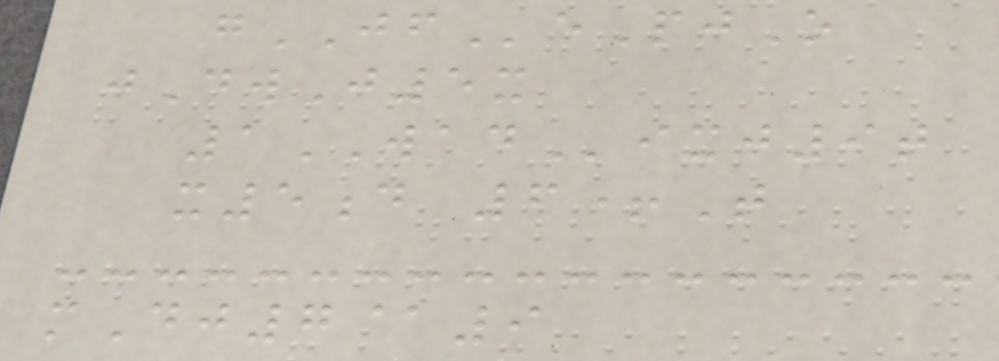gJFePjO
jDwJ5x
1WADixj9t
x5d 6+T
mDj7@9
